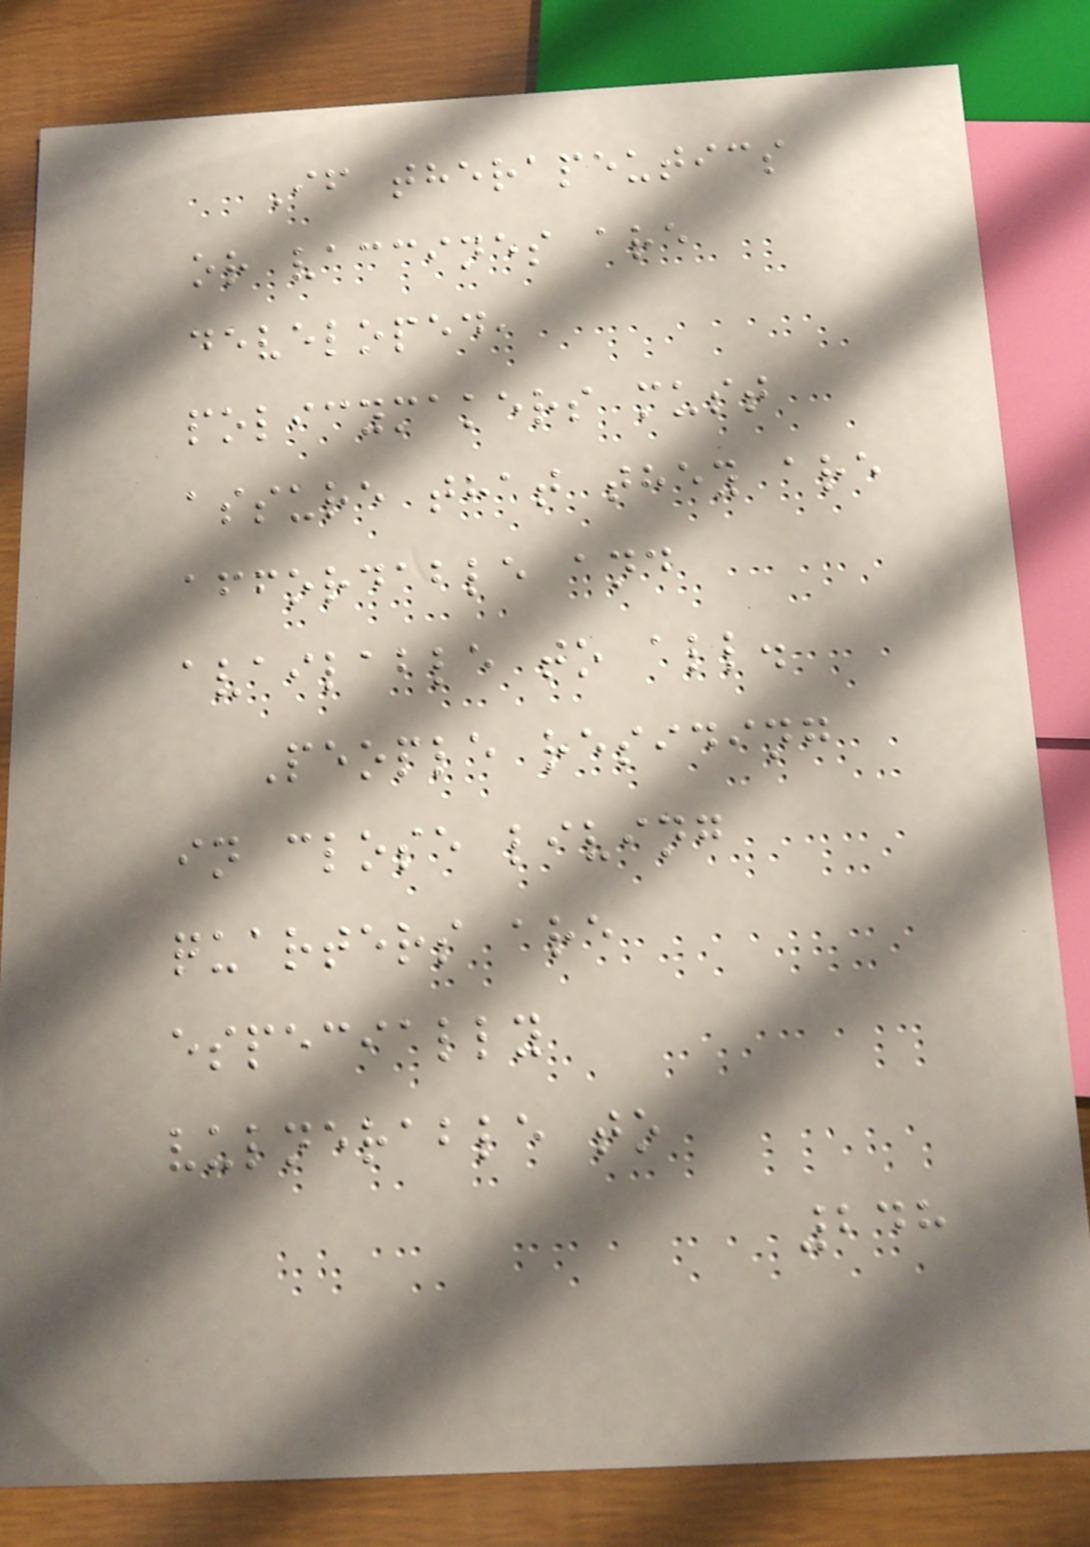If therapeutics
or vaccines are
developed,
policymakers must
assure that they are
affordable and
available to all.
People residing
in close living
quarters are
especially
vulnerable to
248
